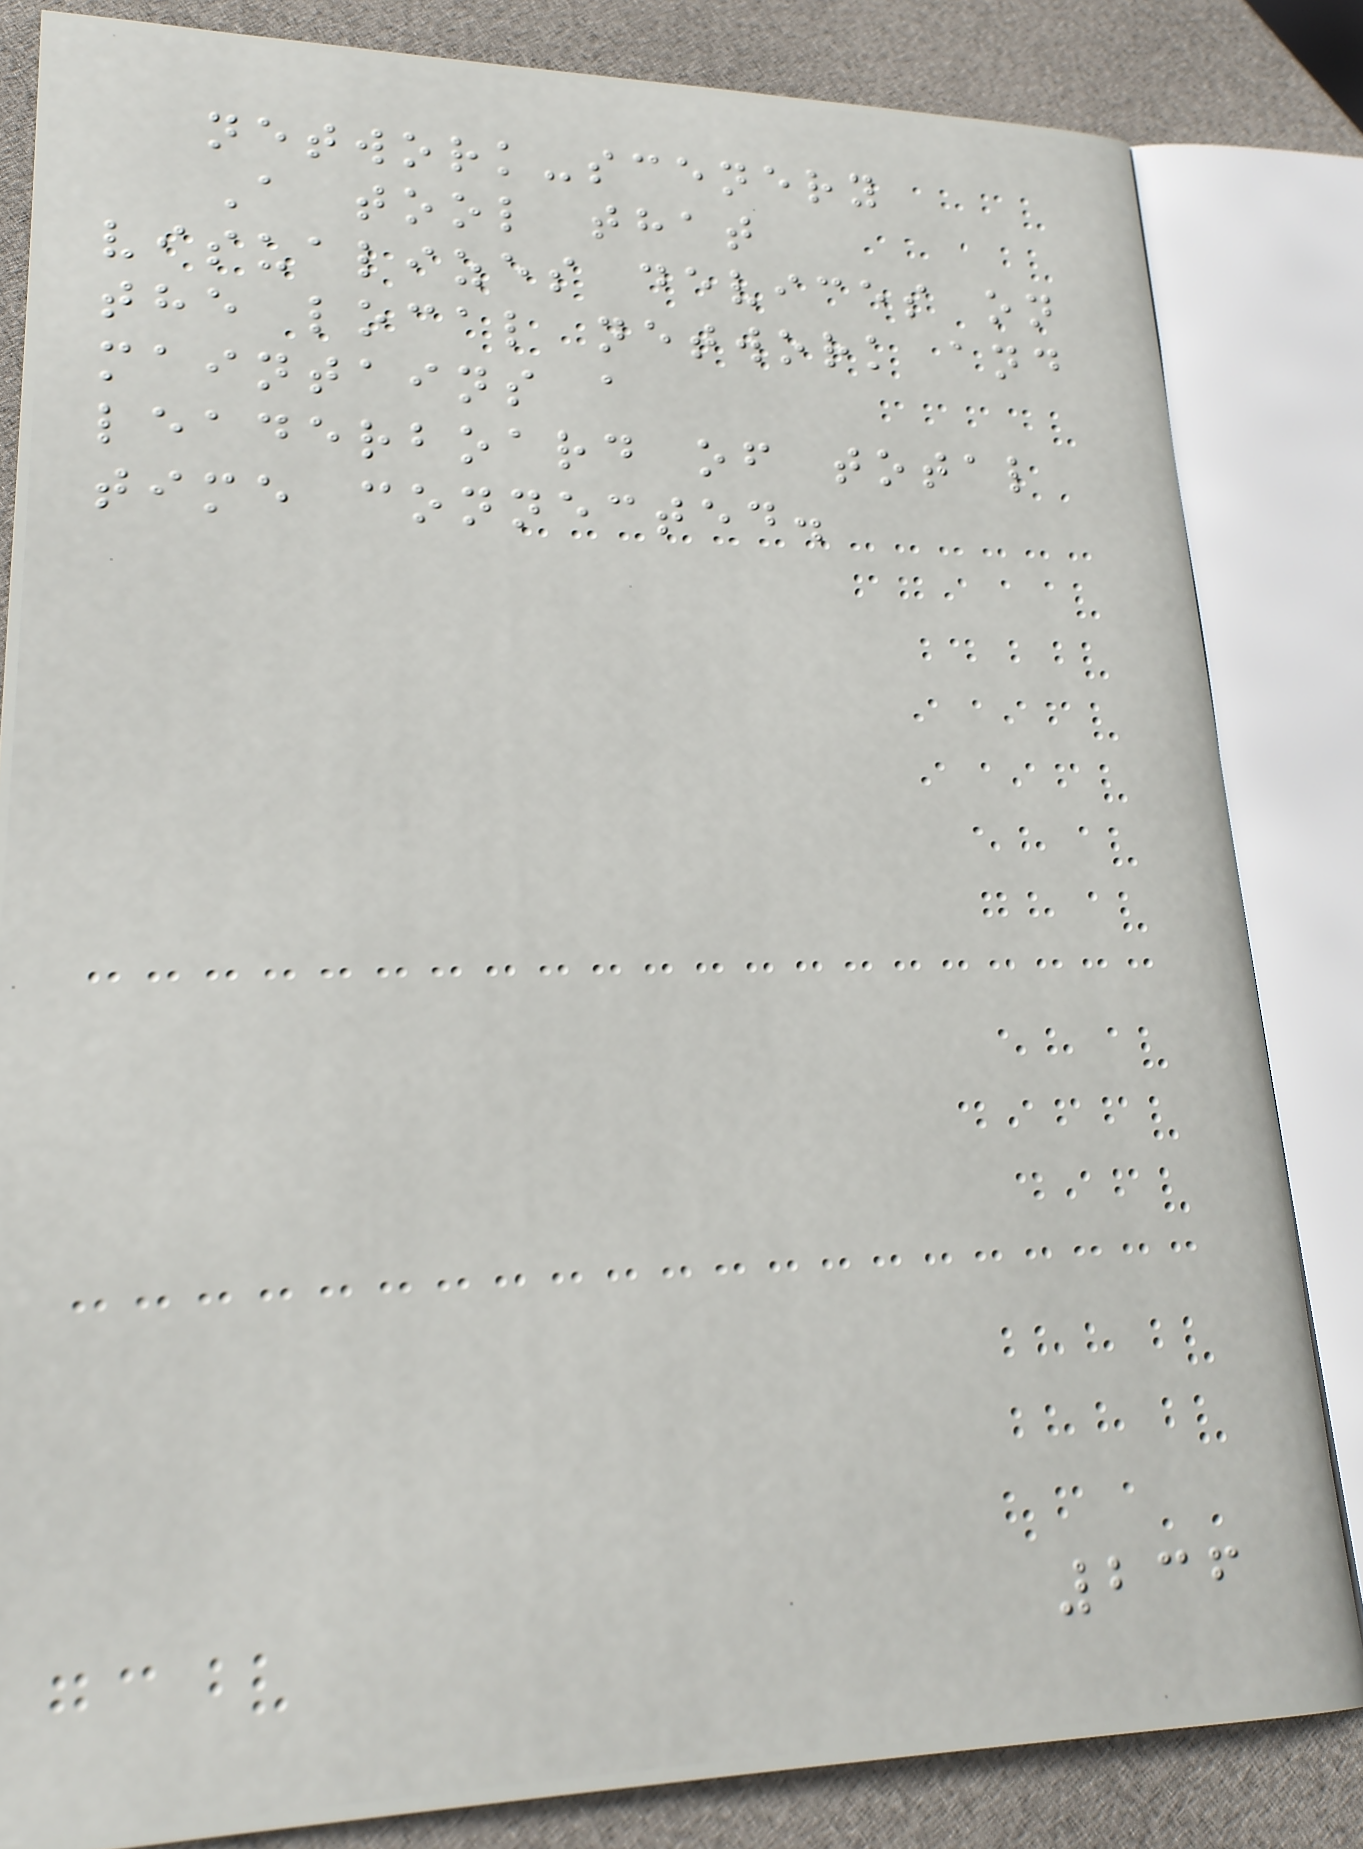network-scenery
A tool that
visualizes devices on
the local network and
maintains a
leaderboard of total
time connected.
236
